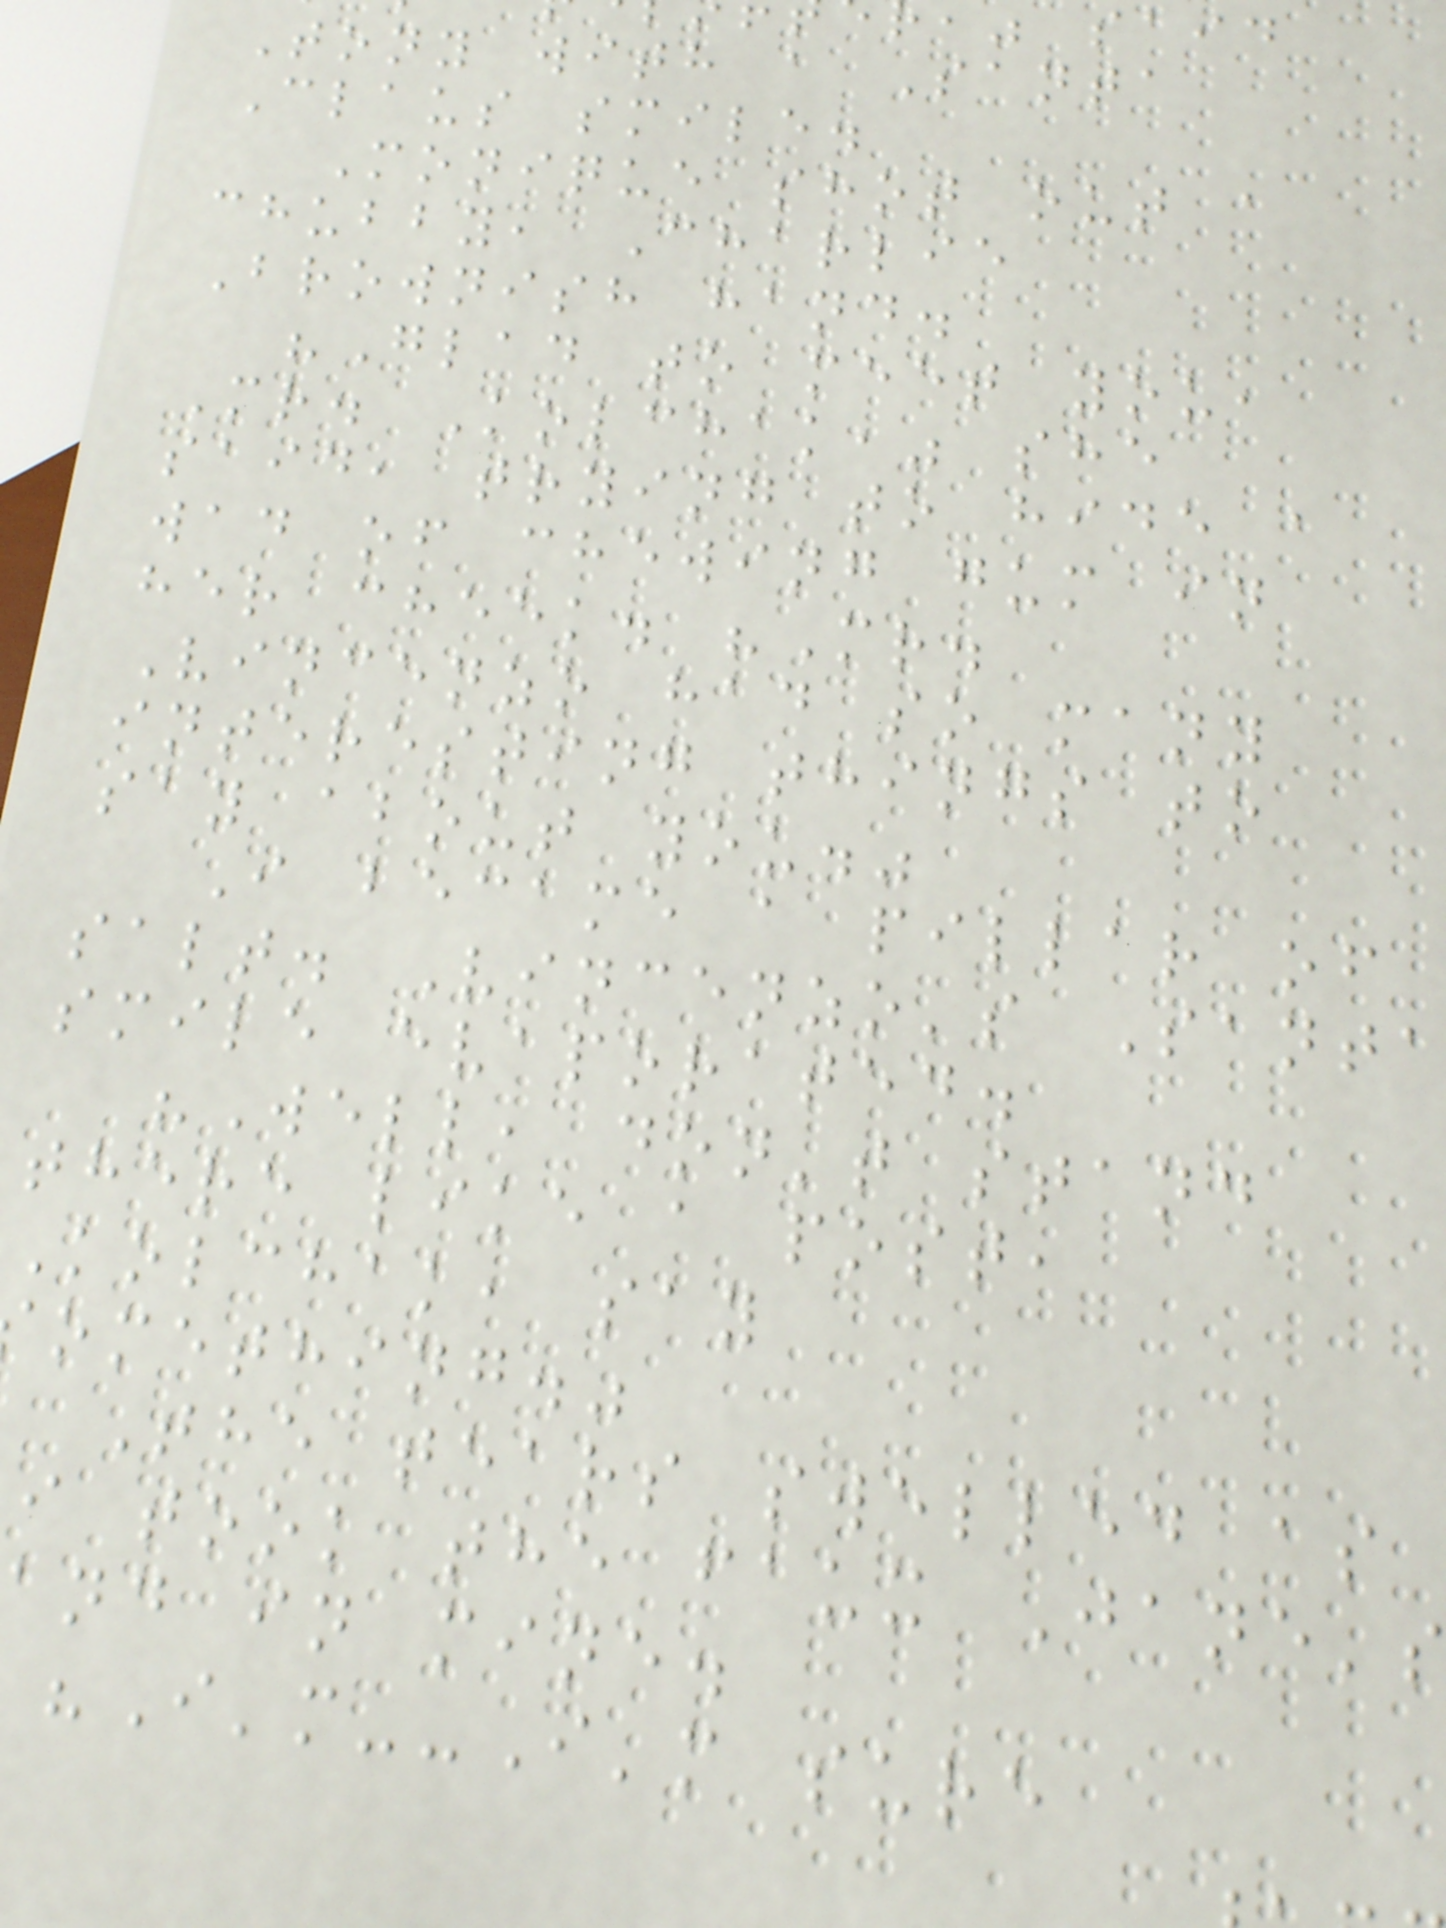Tony with a Santa
Claus smile.
Monique shot out a
chubby, Charlie
Brownish hand.
"Glad to meet you,
Mr. Kolchak," she
said, trying to hide a
wad of chewing gum in
her cheek. "Mr.
Vincenzo had so many
interesting things to
say about you."
I became a pillar of
salt. Vincenzo's Santa
smile evaporated.
"Well, don't stand
there like a post,
Kolchak, say
omething."
The tears swelled as
i took the faux Jane's
and in mine.
"I'm--I'm sure
